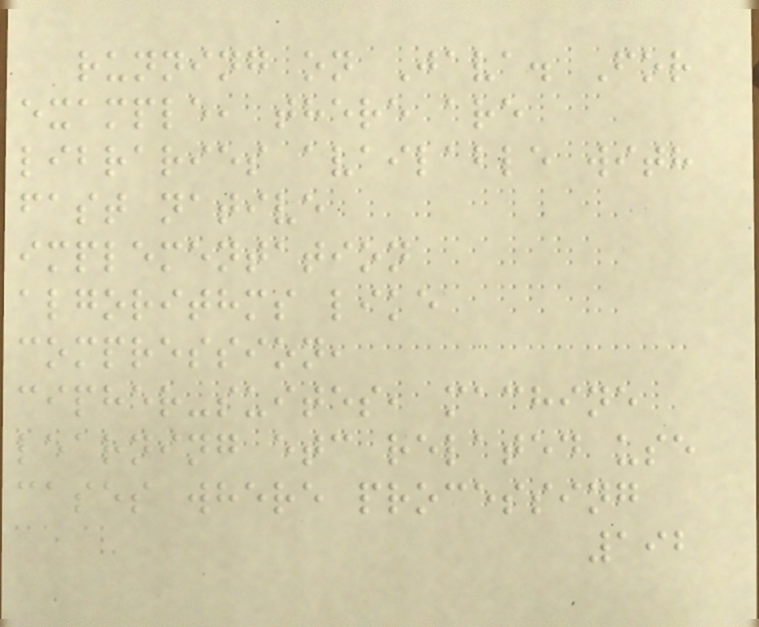running on Java. For
example, there are
libraries available with
fast native
implementation
algorithms like
compression,
cipher-suites, machine
learning etc related use
cases where processing
192
